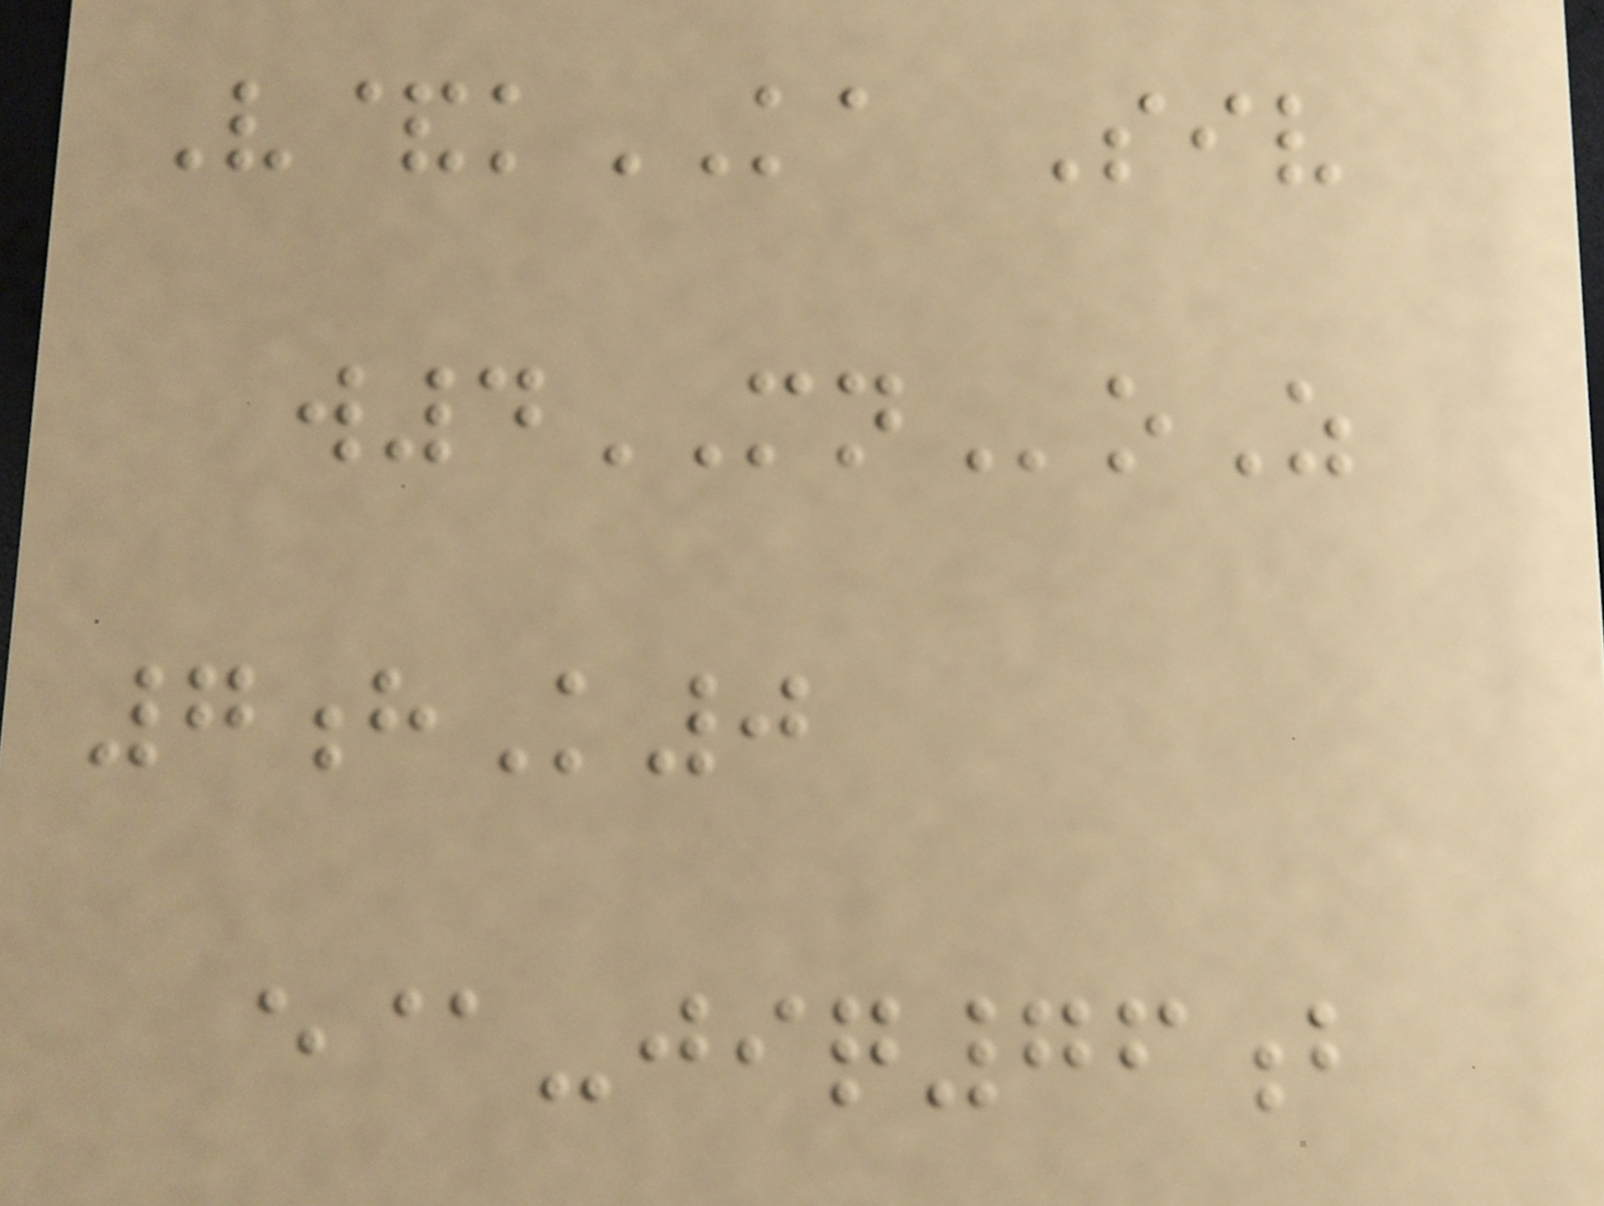V&kKA Siv
w4MNoZ
7hK0
e@-jiq76b
